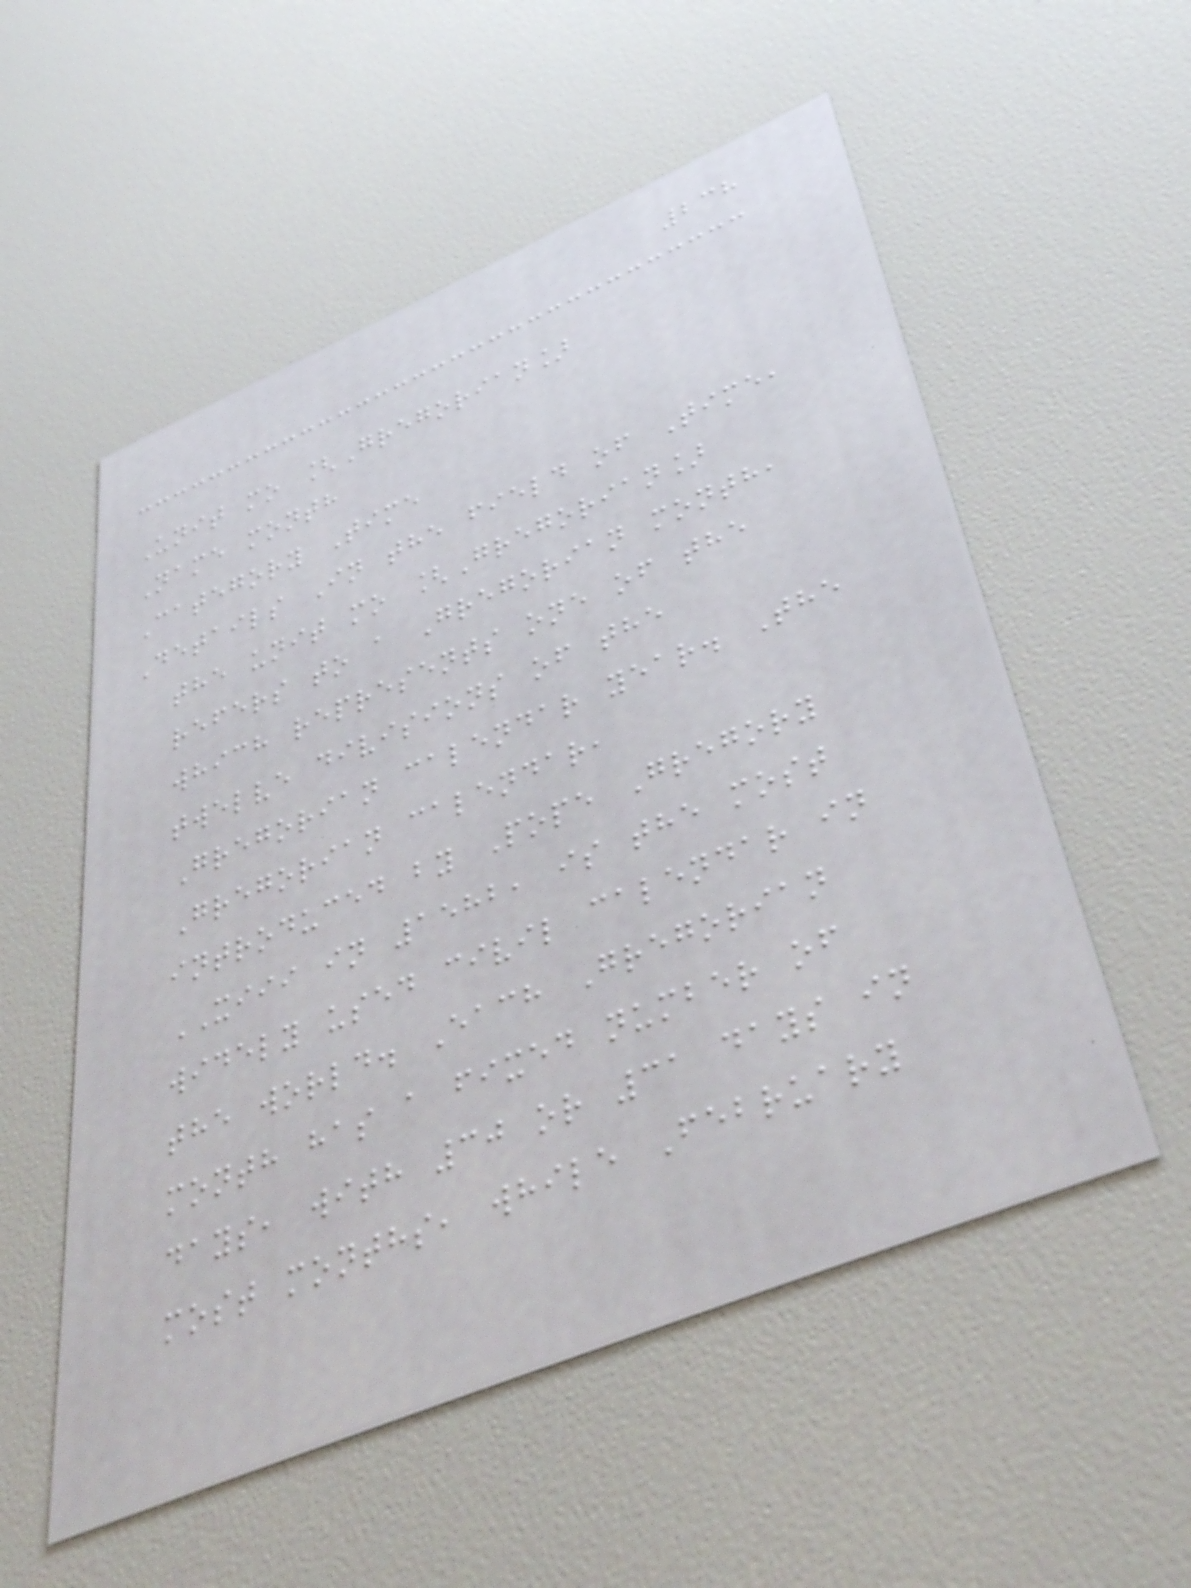238
Unit mo [Gregorian]
Name month
Category Time
Details In the field of Time,
the unit mo [Gregorian]
refers to a Gregorian month,
which represents one of the
twelve divisions of the
Gregorian calendar year. The
Gregorian calendar,
introduced by Pope Gregory
XIII in 1582, is the most
widely used civil calendar in
the world. Each Gregorian
month has a fixed number of
days, with 30 or 31 days in
most months, while February
